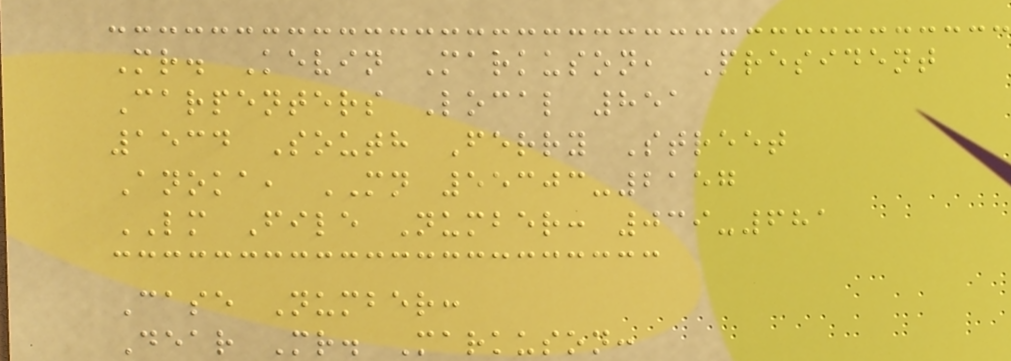Mr. Kevin Markuson, President
Carpenters Local 851
1534 South Ferry Street
Anoka, MN 55303-2157
LM File Number: 039-681
Case Number:
Dear Mr. Markuson:
